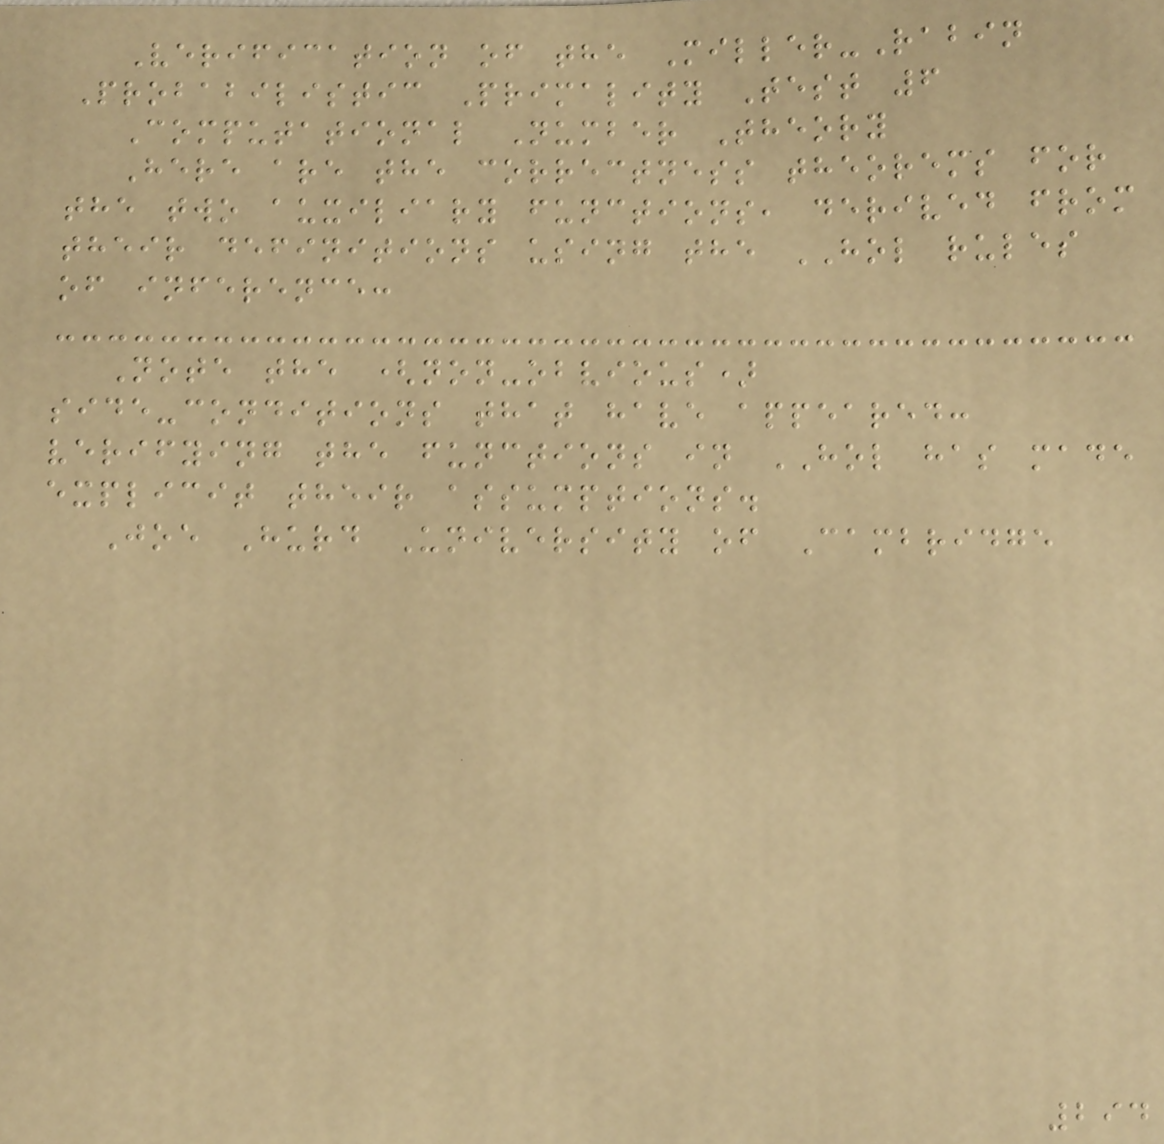Verification of the Miller-Rabin
Probabilistic Primality Test 6
Computational Number Theory
Here are the correctness theorems for
the two auxiliary functions, derived from
their definitions using the HOL rules
of inference:
Note the (non-obvious)
side-conditions that have appeared:
verifying the functions in HOL has made
explicit their assumptions.
Joe Hurd University of Cambridge
294
